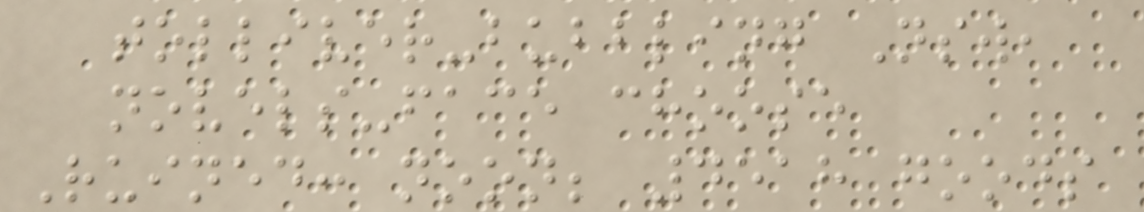tolliver-bubbling Nsw,
novels-face choose
Ruined: noon; 4518 goods
